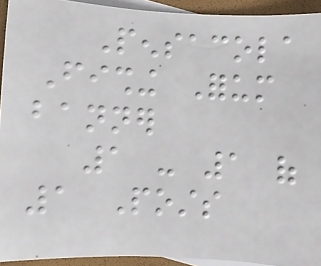Pensacola
Fishing Forum
banner
1 - 1 of
1 Posts
